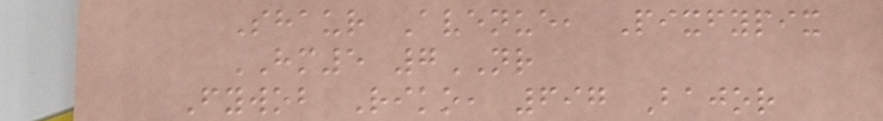Shaur Avenue, Pixfypix
HM5 7NR
Fywob Riko, 697 Bajor
